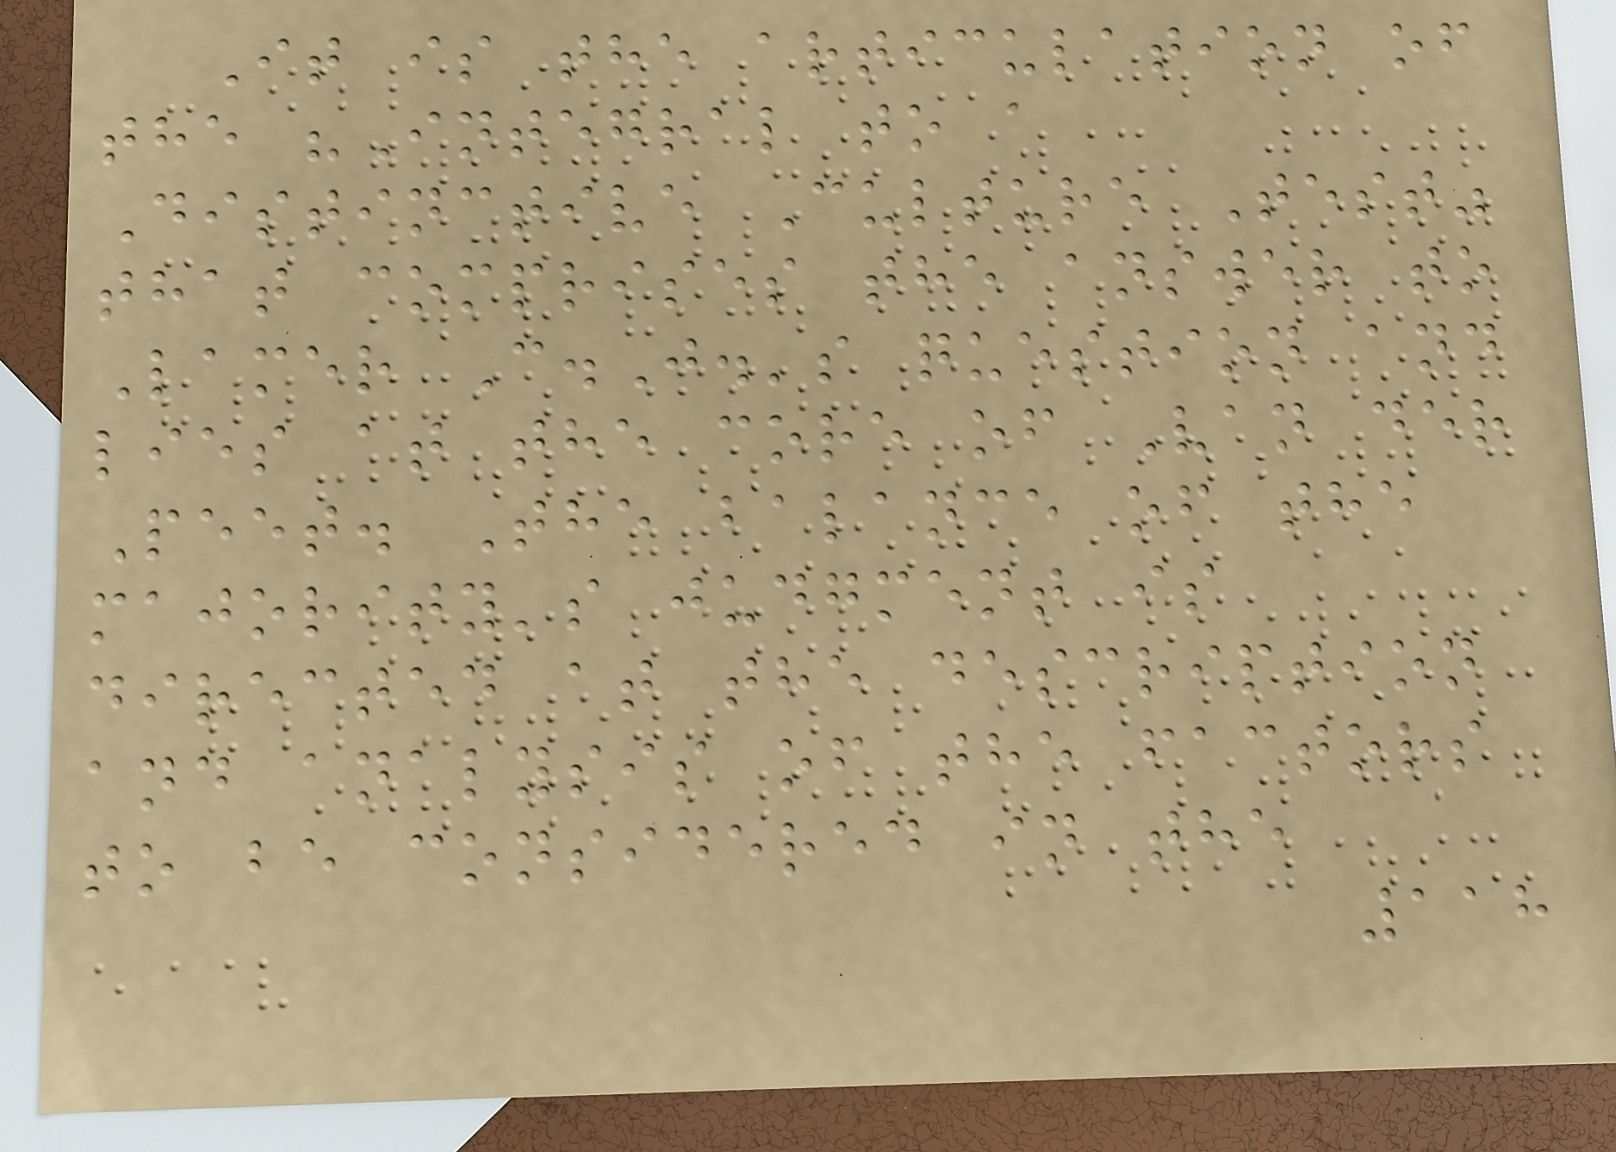It is the articulation of
the "Integral to a
Distinctive Culture Test"
that comprises the answer to
Lamer C.J.'s question and
lies at the core of Van der
Peet. The balance of the
majority's judgment is
directed at the description
and analysis of the factors
to be considered in the
118
